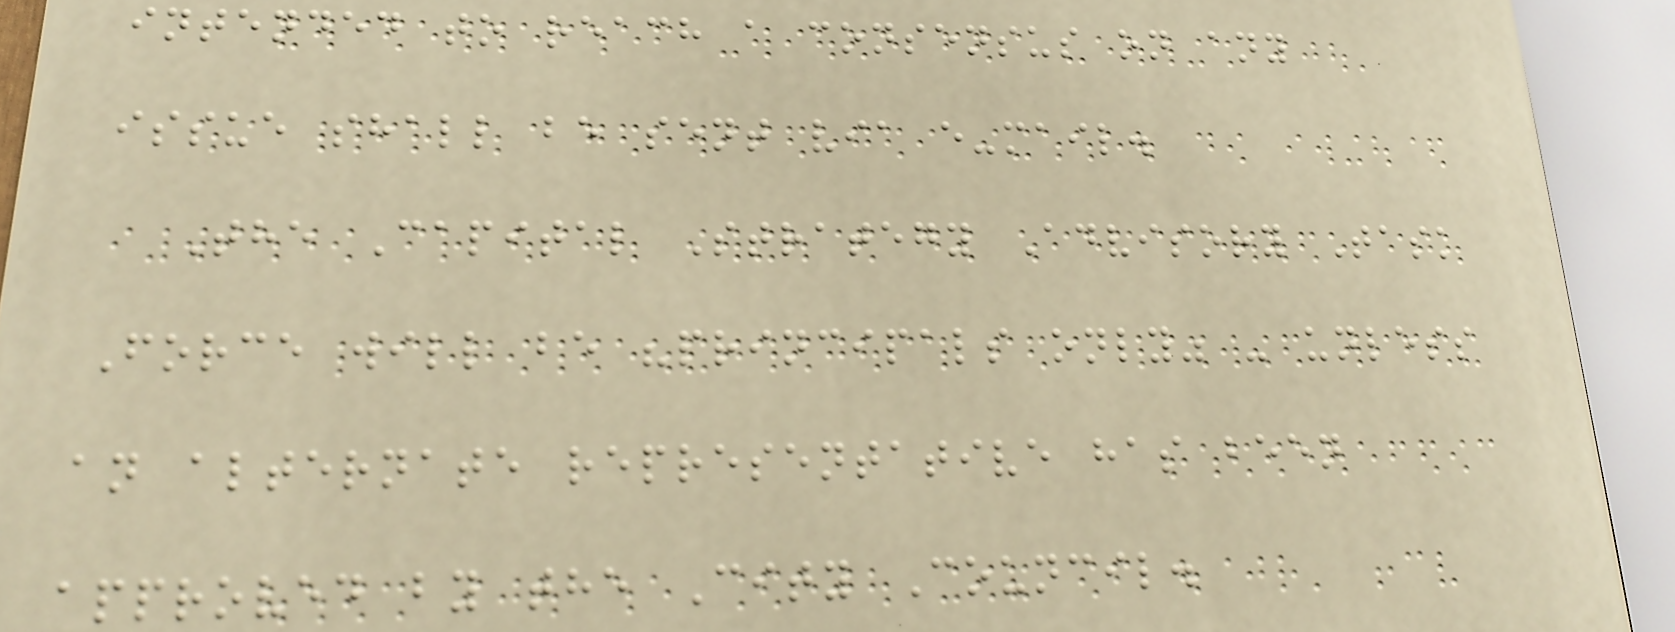intended to reach a consensus on any
issue shall be sent via e-mail.
The Capital Strategy Advisory Task
Force will be "principals only" - unless
an alternate representative has been
approved by the City Council.
